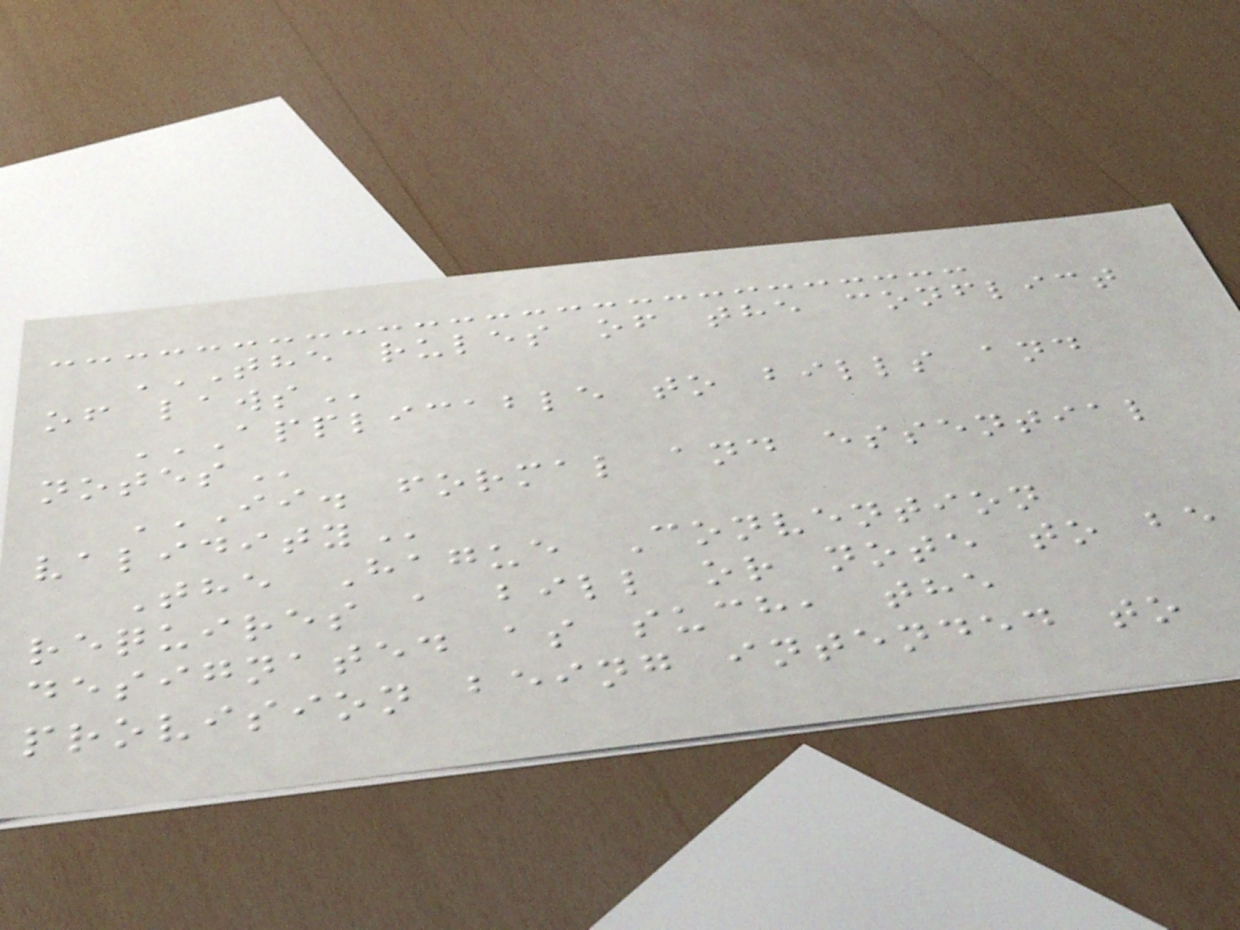THE RULES OF THE CONFLICT
OF LAWS
APPLICABLE TO BILLS AND
NOTES
II. FORMAL AND ESSENTIAL
VALIDITY
The Hague Convention
requires a bill or note to be
designated as such, the
provision being intended to
